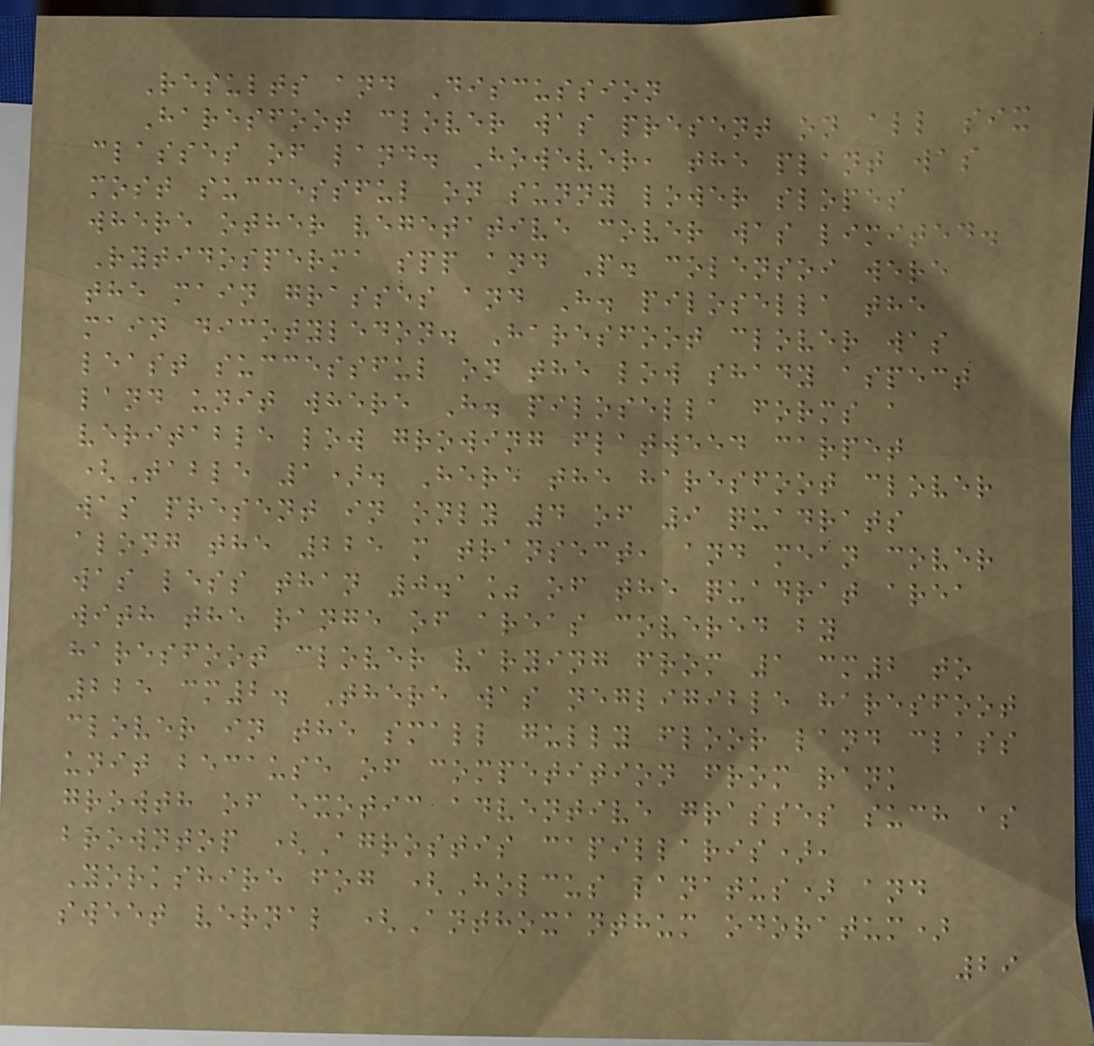Results and Discussion
Haresfoot clover was present on all six
classes of land. However, the plant was
most successful on sunny lower slopes
where other vegetative cover was limited.
Rytidosperma spp and P. colensoi were
the main grasses and H. pilosella the
main dicotyledon. Haresfoot clover was
least successful on the low shady aspect
land unit where H. pilosella forms a
veritable low growing flatweed carpet
(Table 1). Here the haresfoot clover
was present in only 4 of 9 quadrats
along the 225 m transect, and mean cover
was less than 0.1% of the quadrat area
with the range of areas covered by
haresfoot clover varying from 1 cm2 to
225 cm2. There was negligible haresfoot
clover in the small gully floor land class
unit because of competition from rank
growth of exotic adventive grasses such as
browntop (Agrostis capillaris),
Yorkshire fog (Holcus lanatus) and
sweet vernal (Anthoxanthum odoratum)
29
